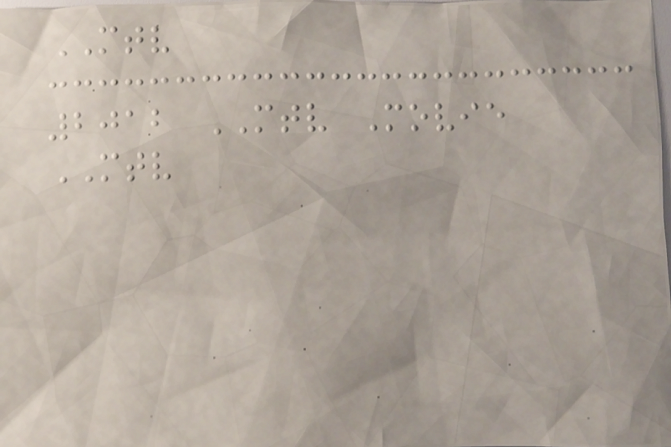MTV
2012 MTV Movie
MTV
